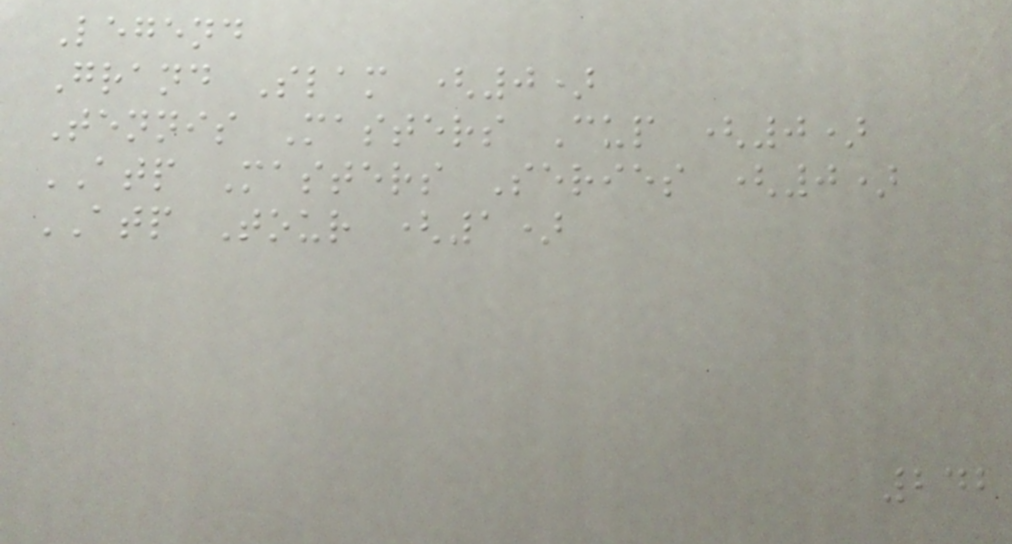Legend
Grand Slam (0)
Tennis Masters Cup (0)
ATP Masters Series (0)
ATP Tour (1)
242
